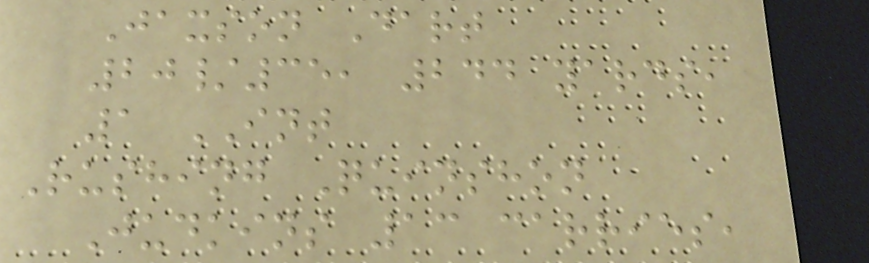Jaxson Dart
20/35, 244 yards,
1 INT
Rushing Quinshon
Judkins 13 carries,
